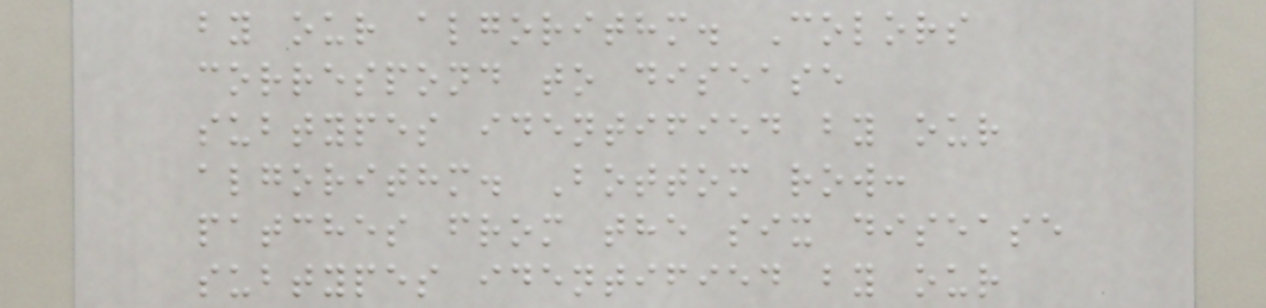by our algorithm. Colors
correspond to disease
subtypes identified by our
algorithm. Bottom row:
patches from the six disease
subtypes identified by our
